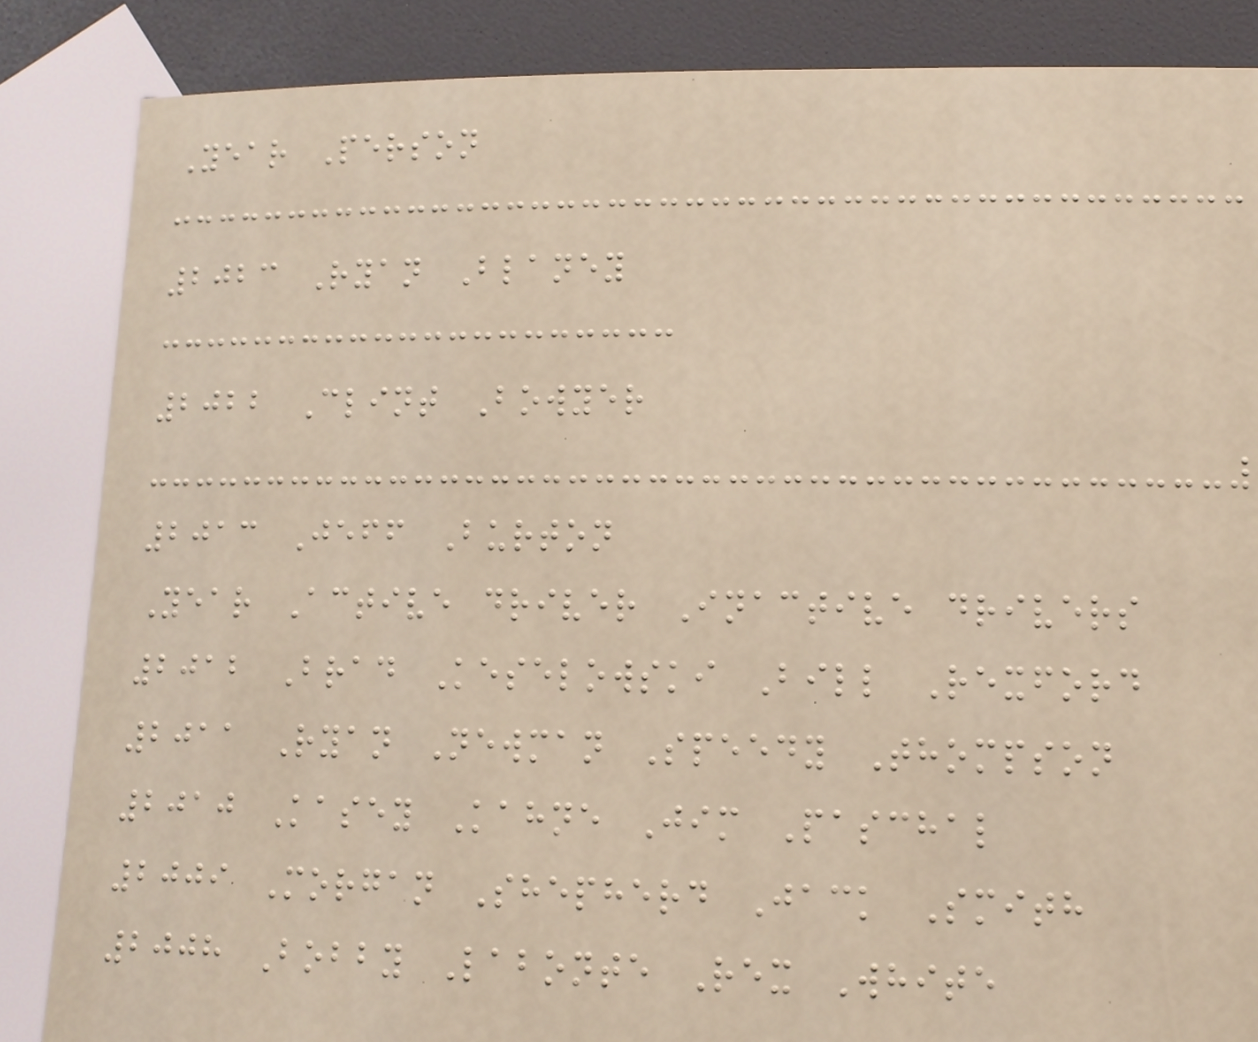Year Person
2023 Ryan Blaney
2022 Clint Bowyer
2013 Jeff Burton
Year Active driver Inactive drivers
2012 Brad Keselowski Bill Rexford
2011 Ryan Newman Speedy Thompson
2010 Kasey Kahne Jim Paschal
2009 Morgan Shepherd Jack Smith
2008 Bobby Labonte Rex White
